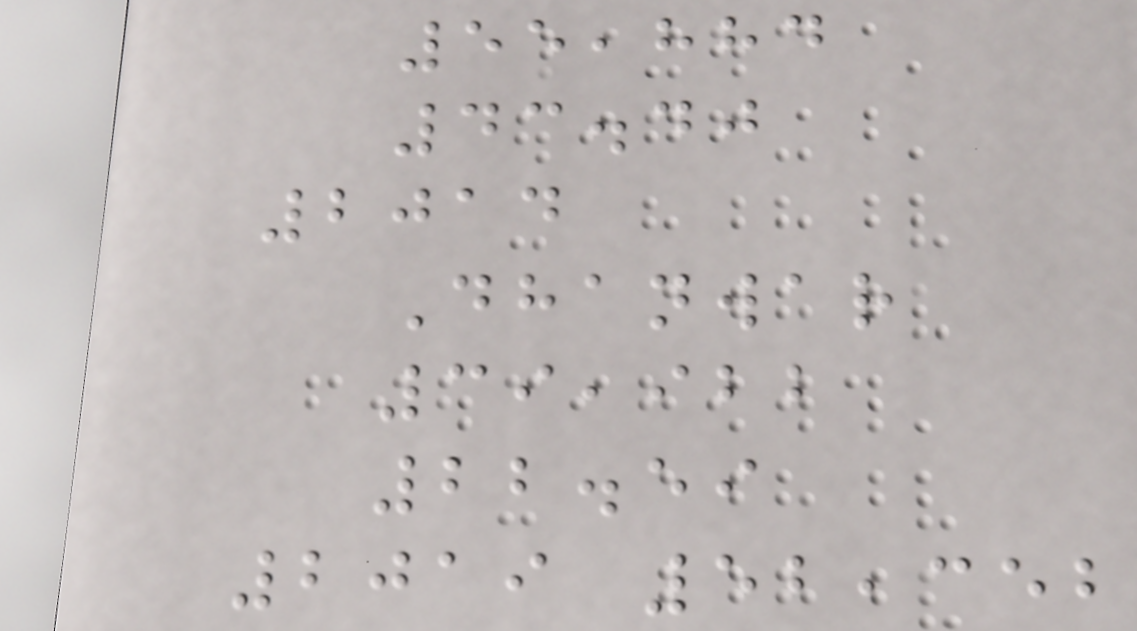55,884
43.40
2014
Dhanwar
39,922
22.59
2019 52,352
